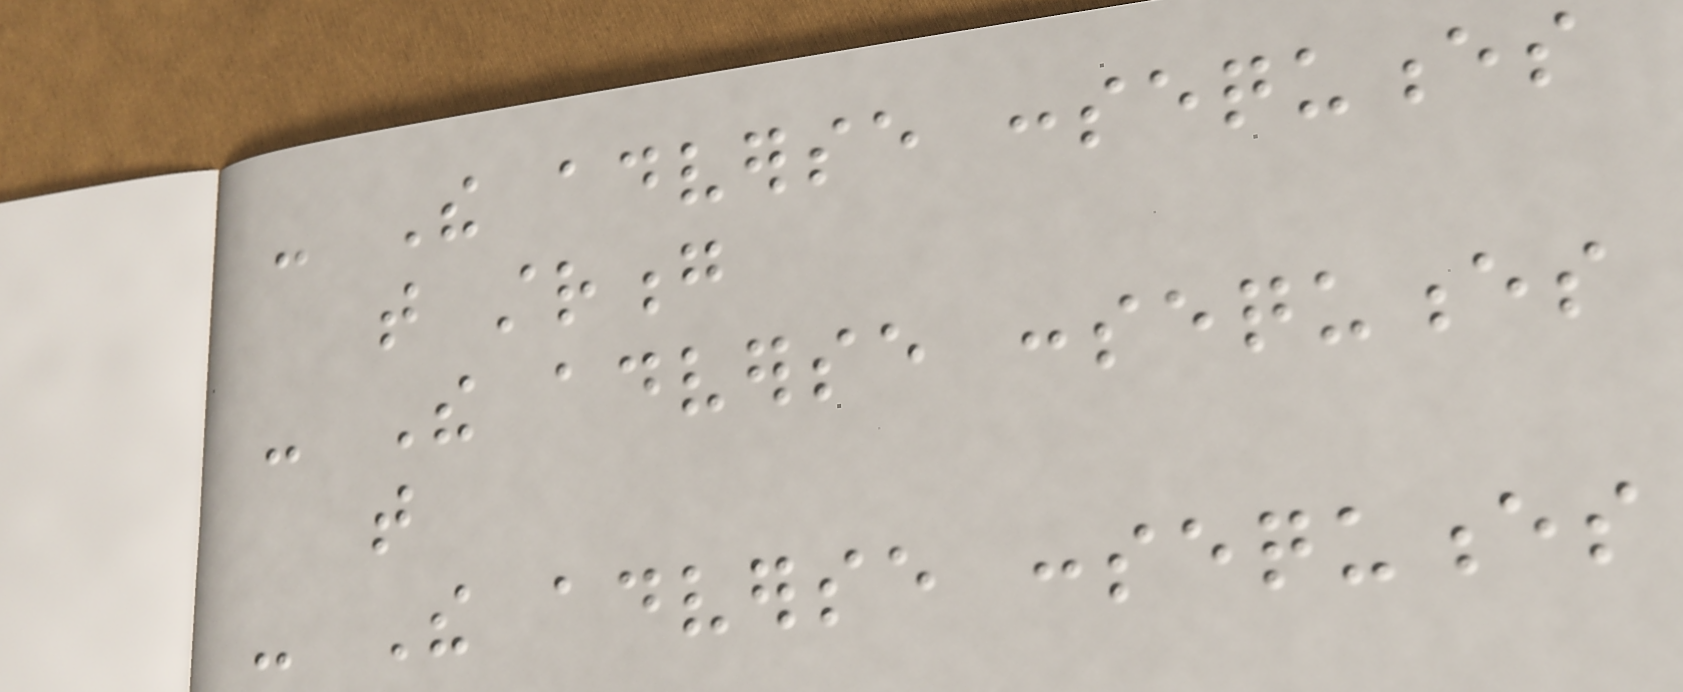- The adverse consequences
that strong
- The adverse consequences
that
- The adverse consequences
